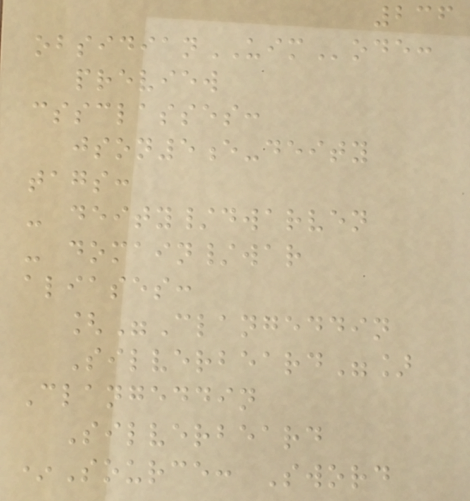236
obsidianUIMode:
preview
cssclasses:
json5e-deity
tags:
- deity/dwarven
- domain/war
aliases:
["Clangeddin
Silverbeard"]
Clangeddin
Silverbeard
*Source: Sword
